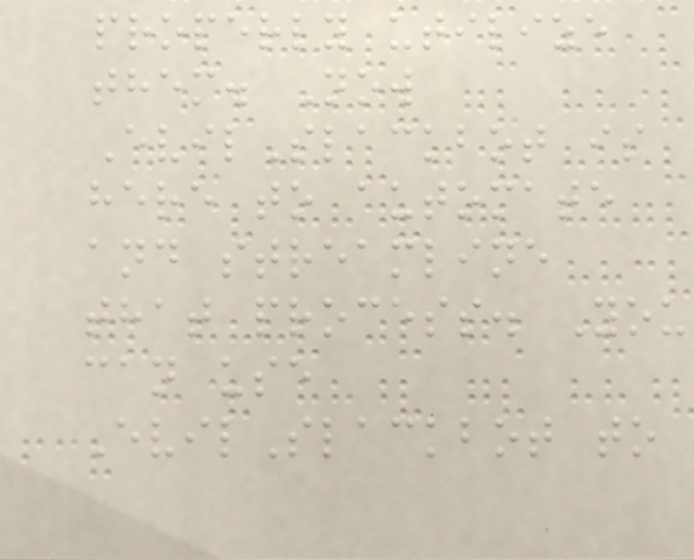properly utilize
them. Now
EvilSlackbot is
here to automate
and streamline
that process. You
can use
EvilSlackbot to
